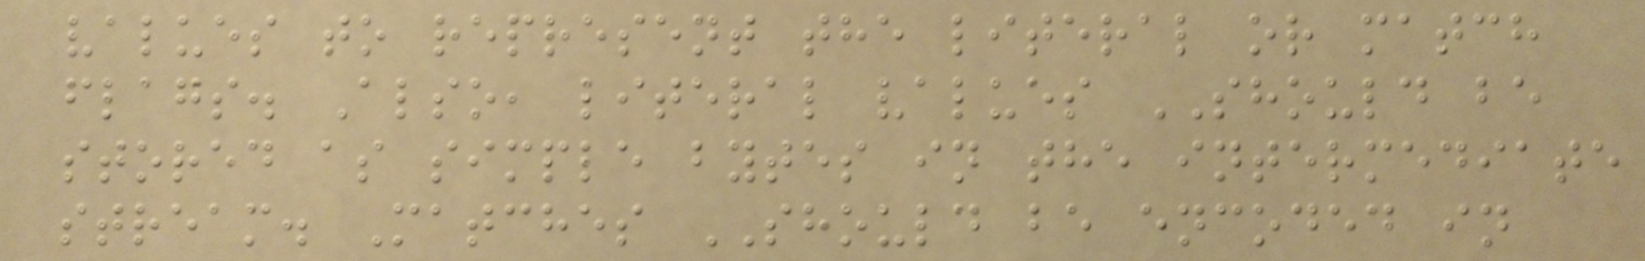values to represent the literal or match
flags. Also, literal values SHOULD be
stored as simple bytes in the intermediate
stream. Matches SHOULD be encoded in
